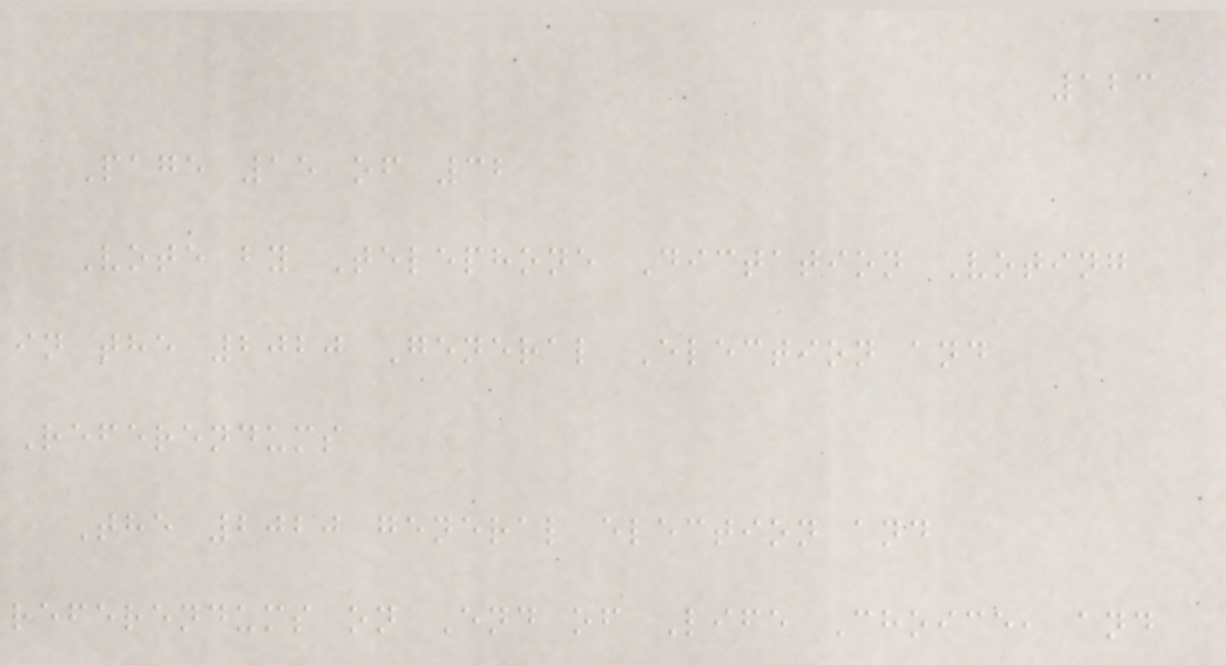123
Page 15 of 32
Vote by Telephone Dictation Voting
in the 2020 General Election and
Referendums
The 2020 general election and
referendums on End of Life Choice, and
